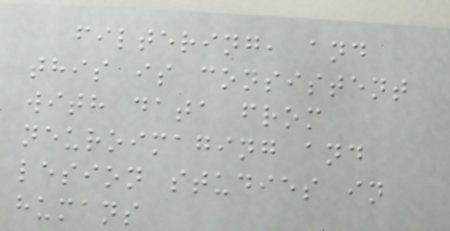filtering, and
this is consistent
with data from
neuroimaging and
lesion studies in
humans
